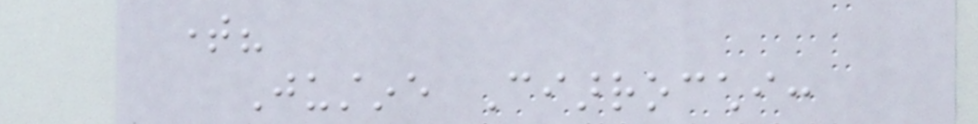time?
Justine Ciarrocchi:
